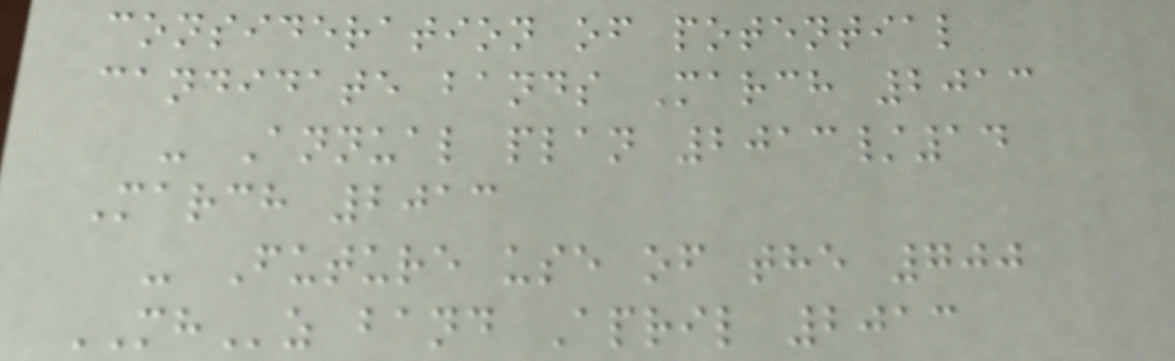consideration of potential
candidate bands March 2013
- Annual plan 2013/14
March 2013
- Future use of the 700
MHz band April 2013
